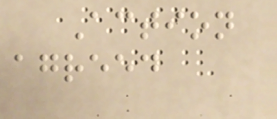Action
agreed
